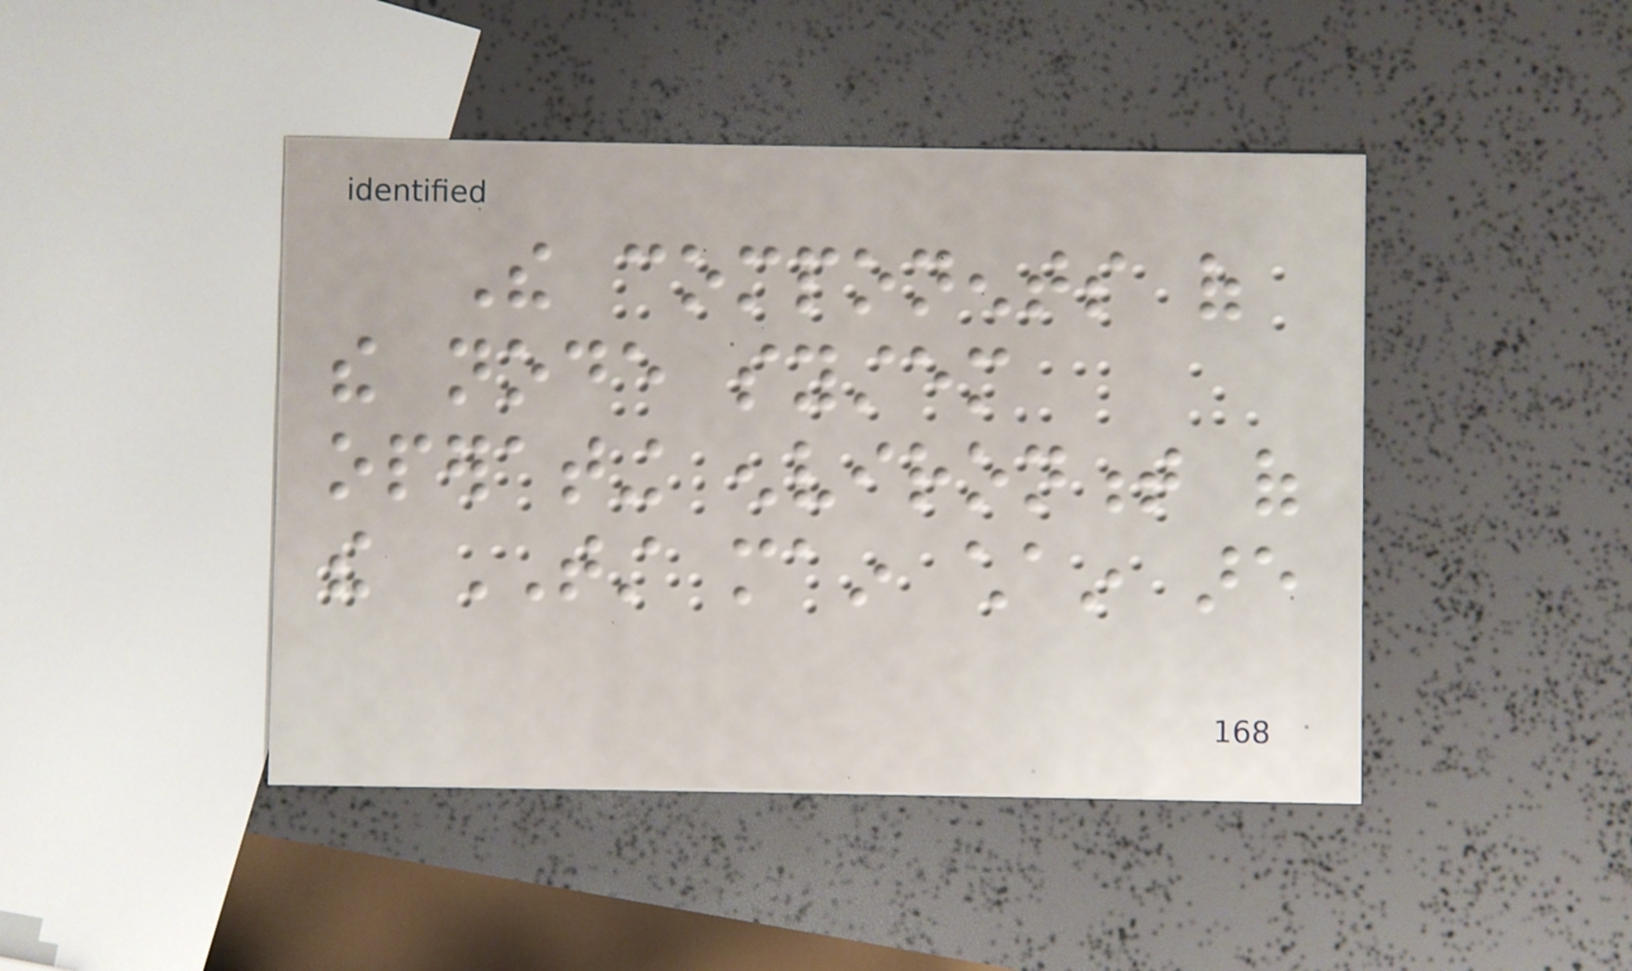The components of
the node system
operating environment of
the TST main chain are
